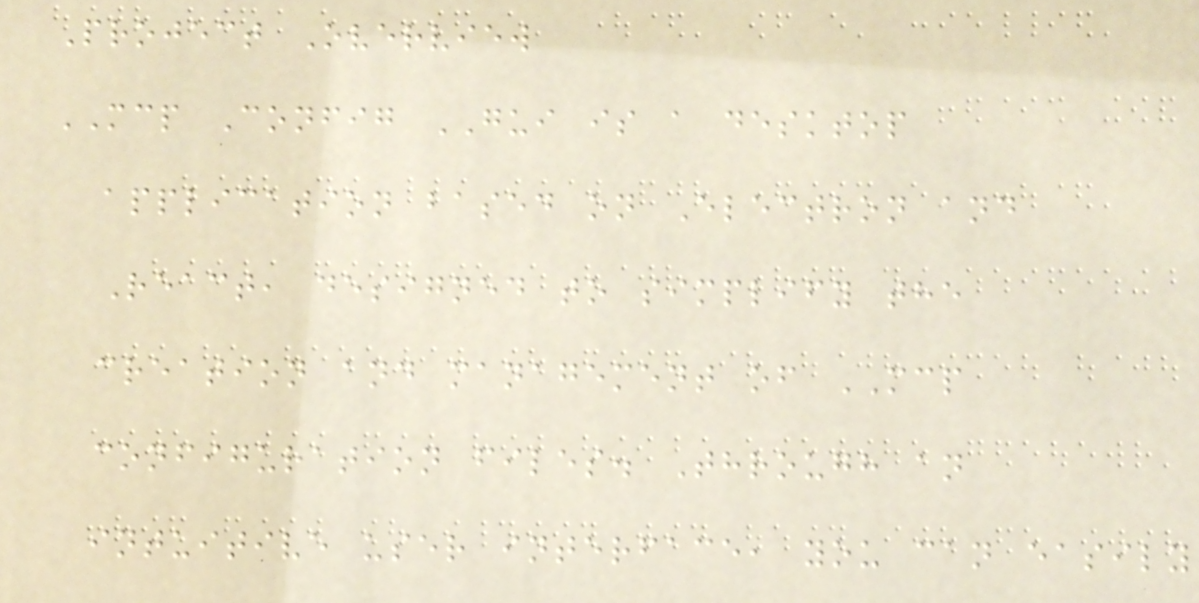Project Overview
MCP Config GUI is a desktop
application based on Electron and
React, designed to simplify the
creation and management of MCP
configuration files. Through an
intuitive user interface, you can easily
